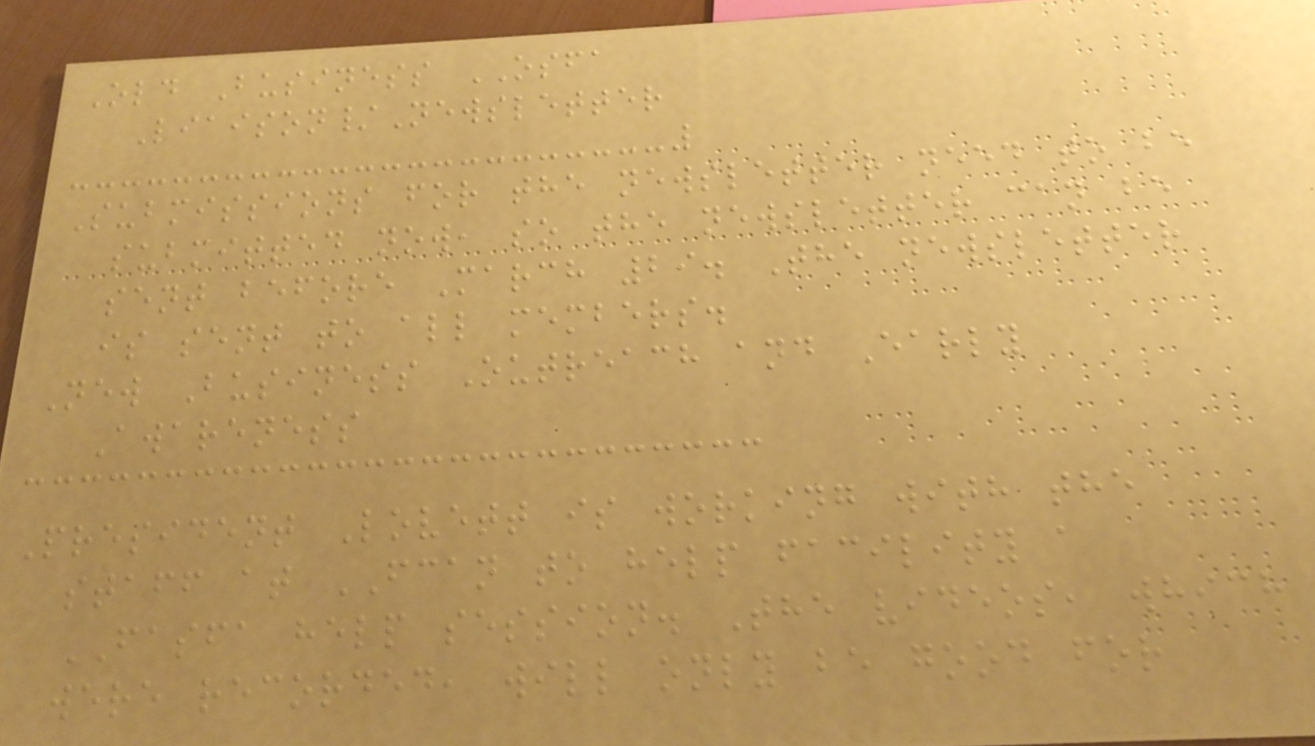Old Business OSFA
Liaison/Newsletter
Submissions for the newsletter need to be
submitted now, so the newsletter can be
sent before March 29. The newsletter
is sent to all members.
New Business Outreach and Early
Awareness
President Lovett is working with the
staff at FCAN to help facility a
FASFA help session. The videos, which
were recorded, will only be good for
